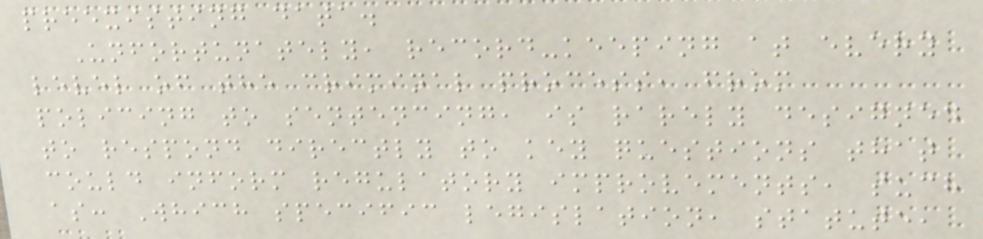preexisting data.
Unfortunately, record-keeping at every
level of the criminal process, from
policing to sentencing, is rarely designed
to respond directly to key questions that
could inform regulatory improvements, such
as: Which specific legislation, statute,
